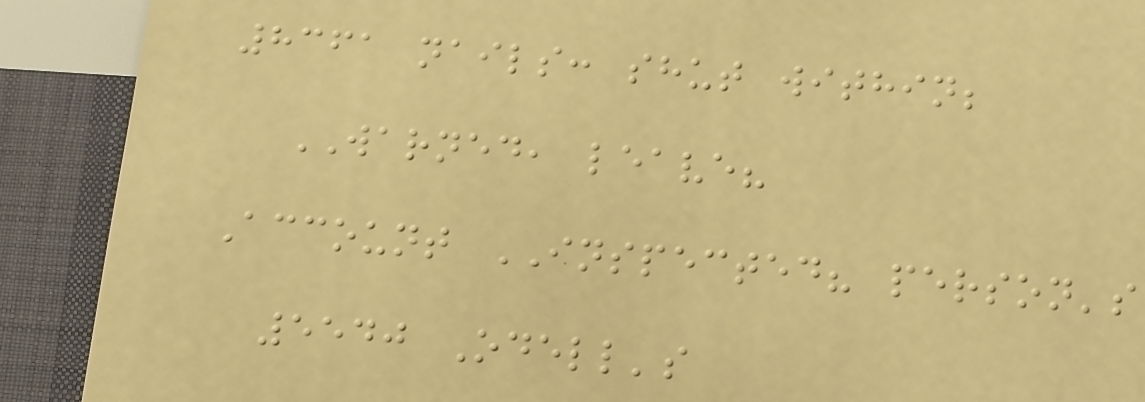8361 nails: shut within;
WARNED, leave?
Account INSPECTED? person's
5540 Odell's
